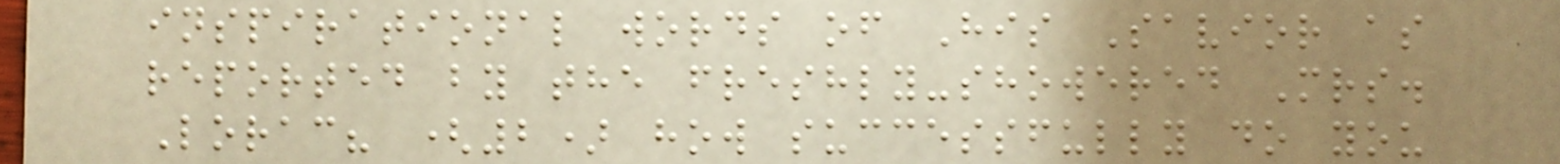inspirational words of His Savior as
reported by the freshly-showered Mrs.
Lorac? (2) how successfully do you
